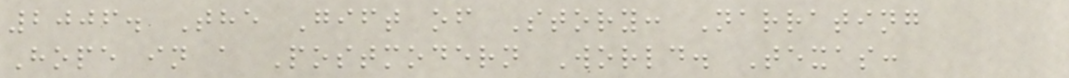2006. The Gift of Story: Narrating
Hope in a Postmodern World. Texas:
